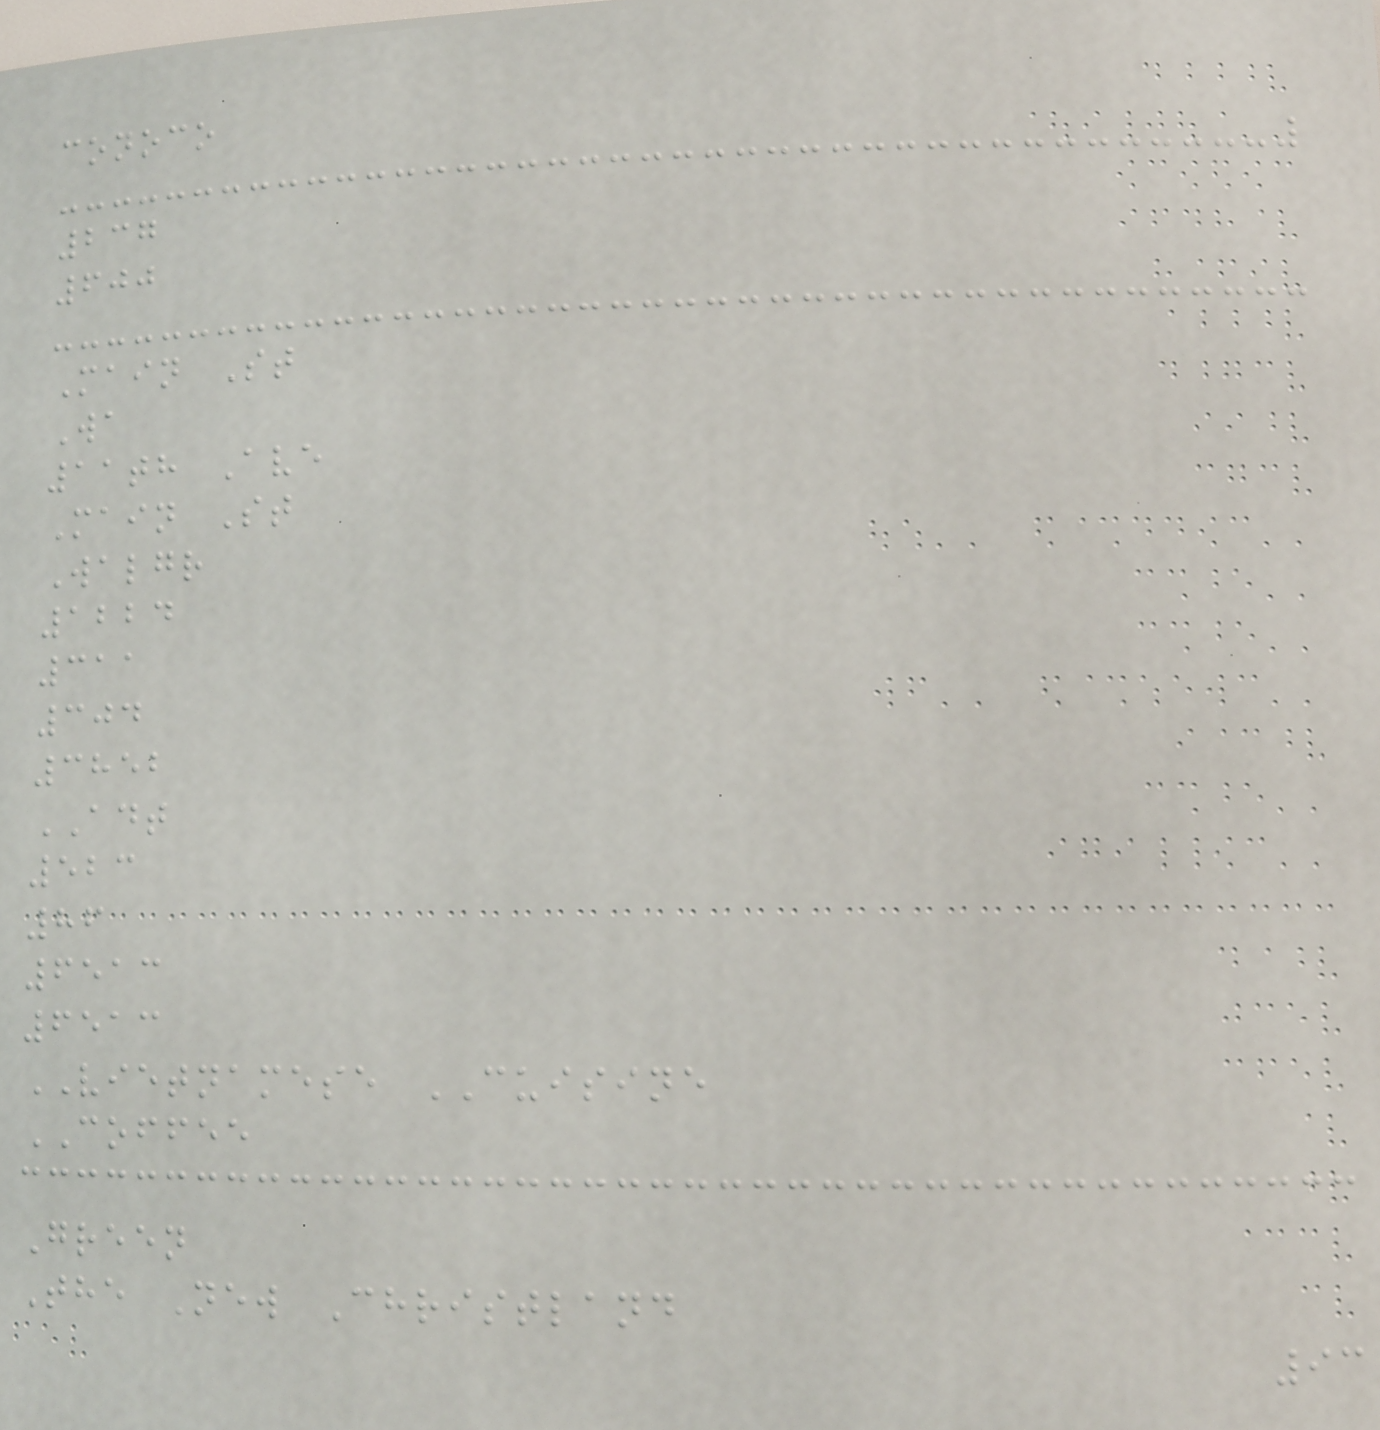conoco
237
600
Main St
Wa
11th Ave
Main St
Walgr
1224
311
304
3852
ADT
523
86
6513
6513
VIETNAMESE CUISINE
COFFEE
Green
The New Christland
93
